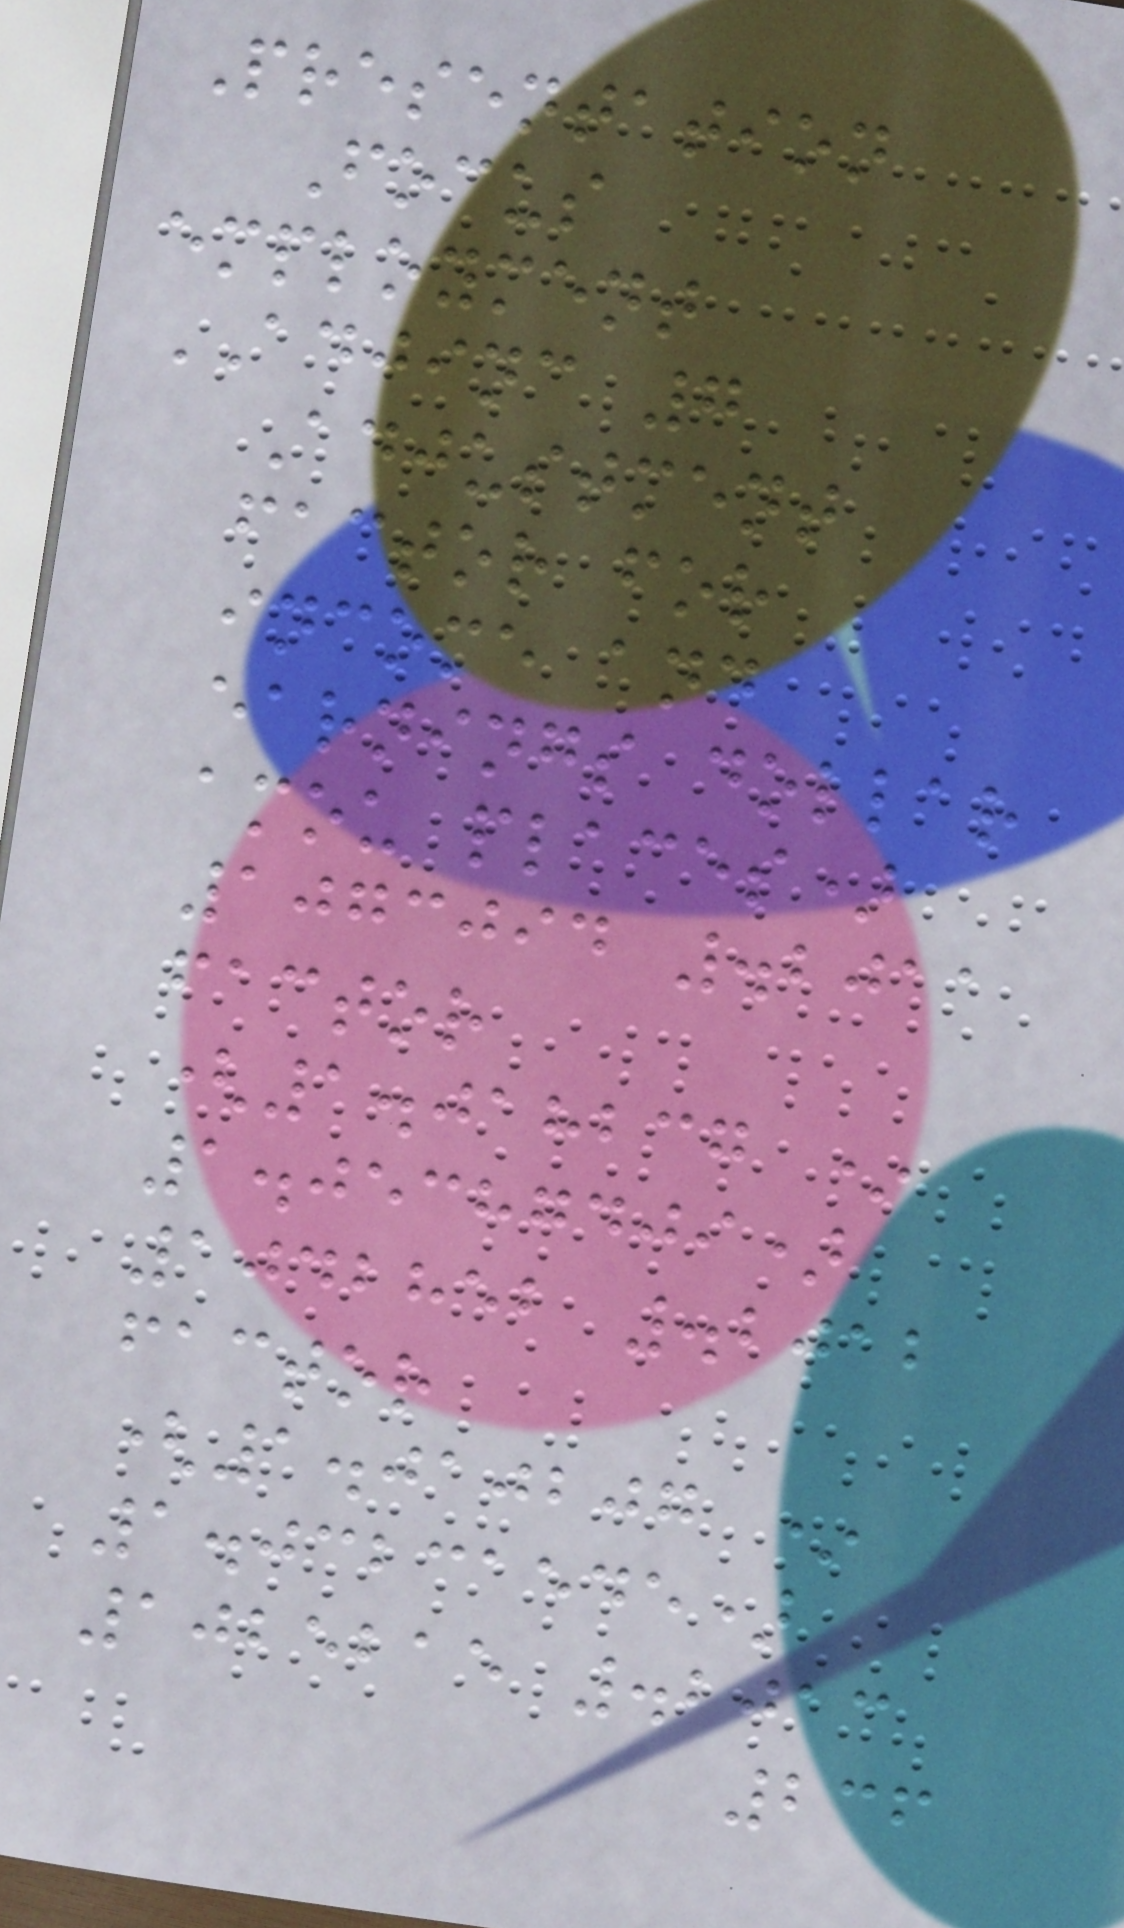Presentation
Focus
employment
ADJINC 7
Adjustment
factor for
income and
earnings dollar
amou places)
1073094 .2011
factor
(1.018237 *
1.05387409)
1042852 .2012
factor
(1.010207 *
1.03231545)
1025215 .2013
236
